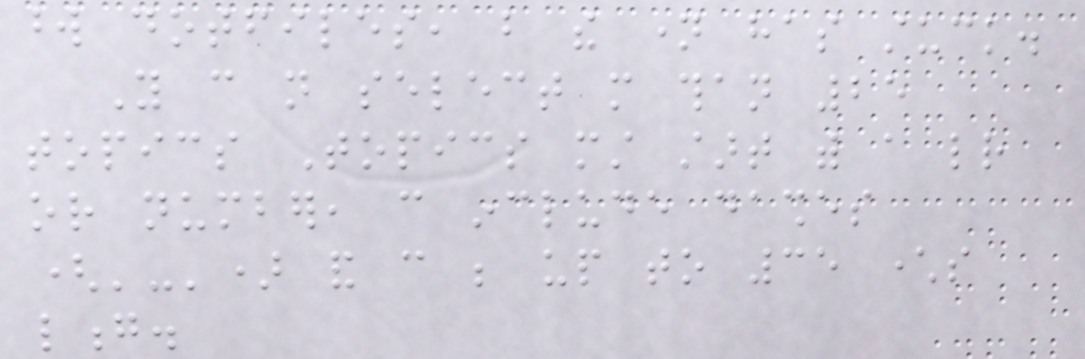word dotfiles, but the name has stuck.
You can not select more than 25
topics Topics must start with a letter
or number, can include dashes
('-') and can be up to 35 characters
long.
